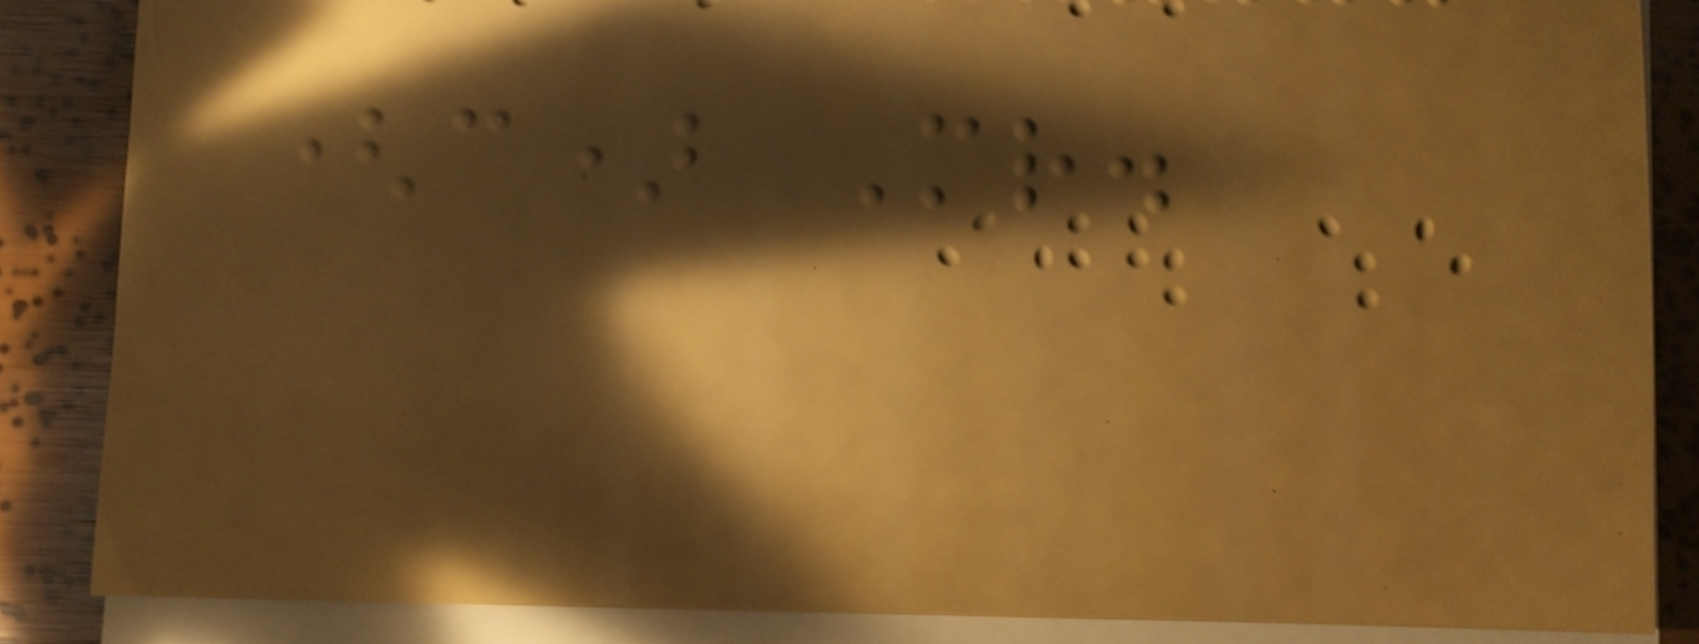(c) Mr.
